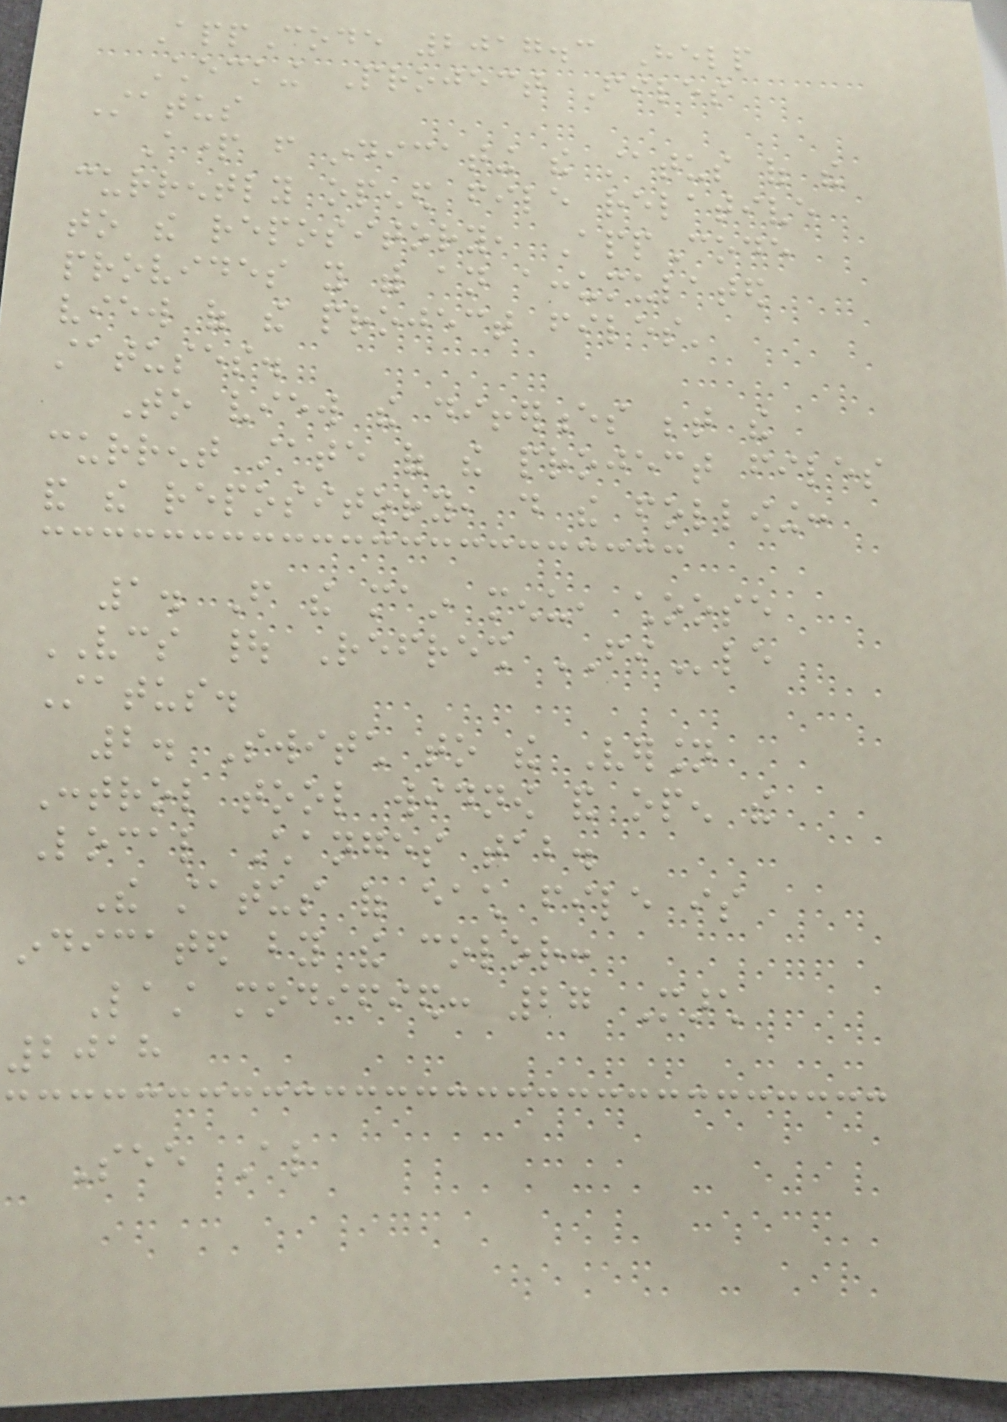AppCode 2017.3 Help
Checking Project Files
Status
Apart from indicating the status of the
currently opened file relative
to the repository, AppCode
provides you with an accumulated
view of the project files'
statuses.
To view the differences between the
current state of the project files
and the repository, do the following:
1. From the main menu, choose
VCS | Refresh FIle
Status.
2. Switch to the Version
Control tool widnow and open the
Local Changes tab.
The status of each file is
indicated by the color:
Last modified: 27 March
2018
See Also
